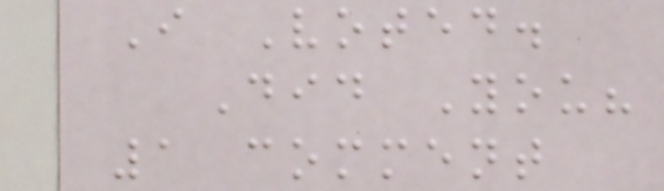I Voted.
Did You?
1 comment
